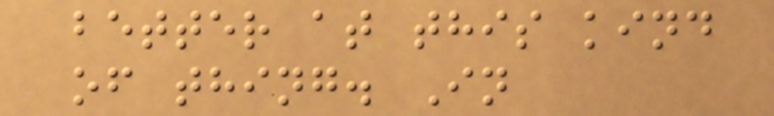better at this kind
of thing. In
